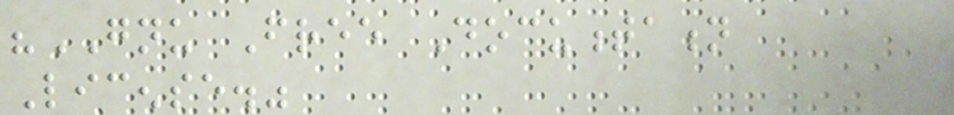"GNU Free Documentation
License."
